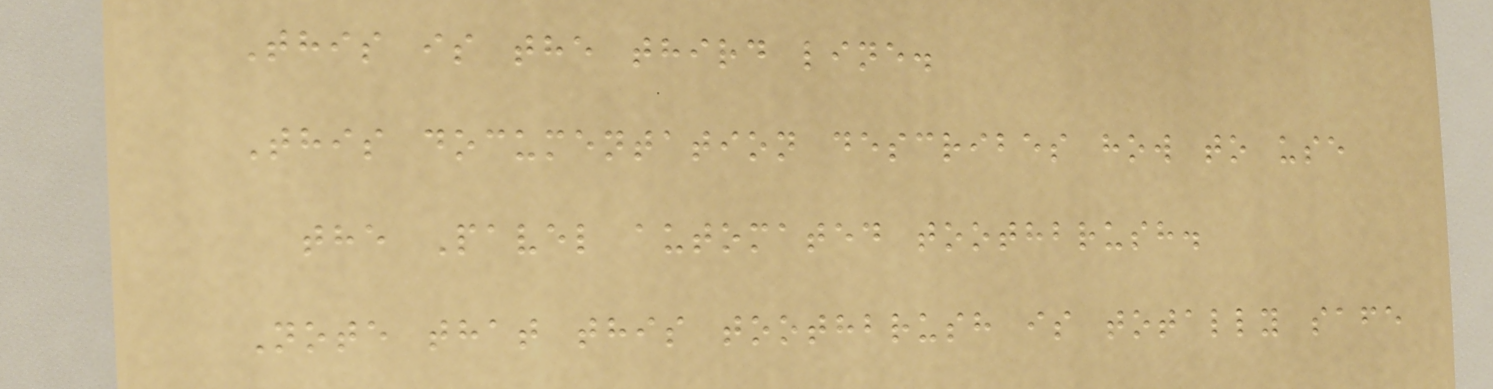This is the third line.
This documentation describes how to use
the Pavel automated toothbrush.
Note that this toothbrush is totally safe
